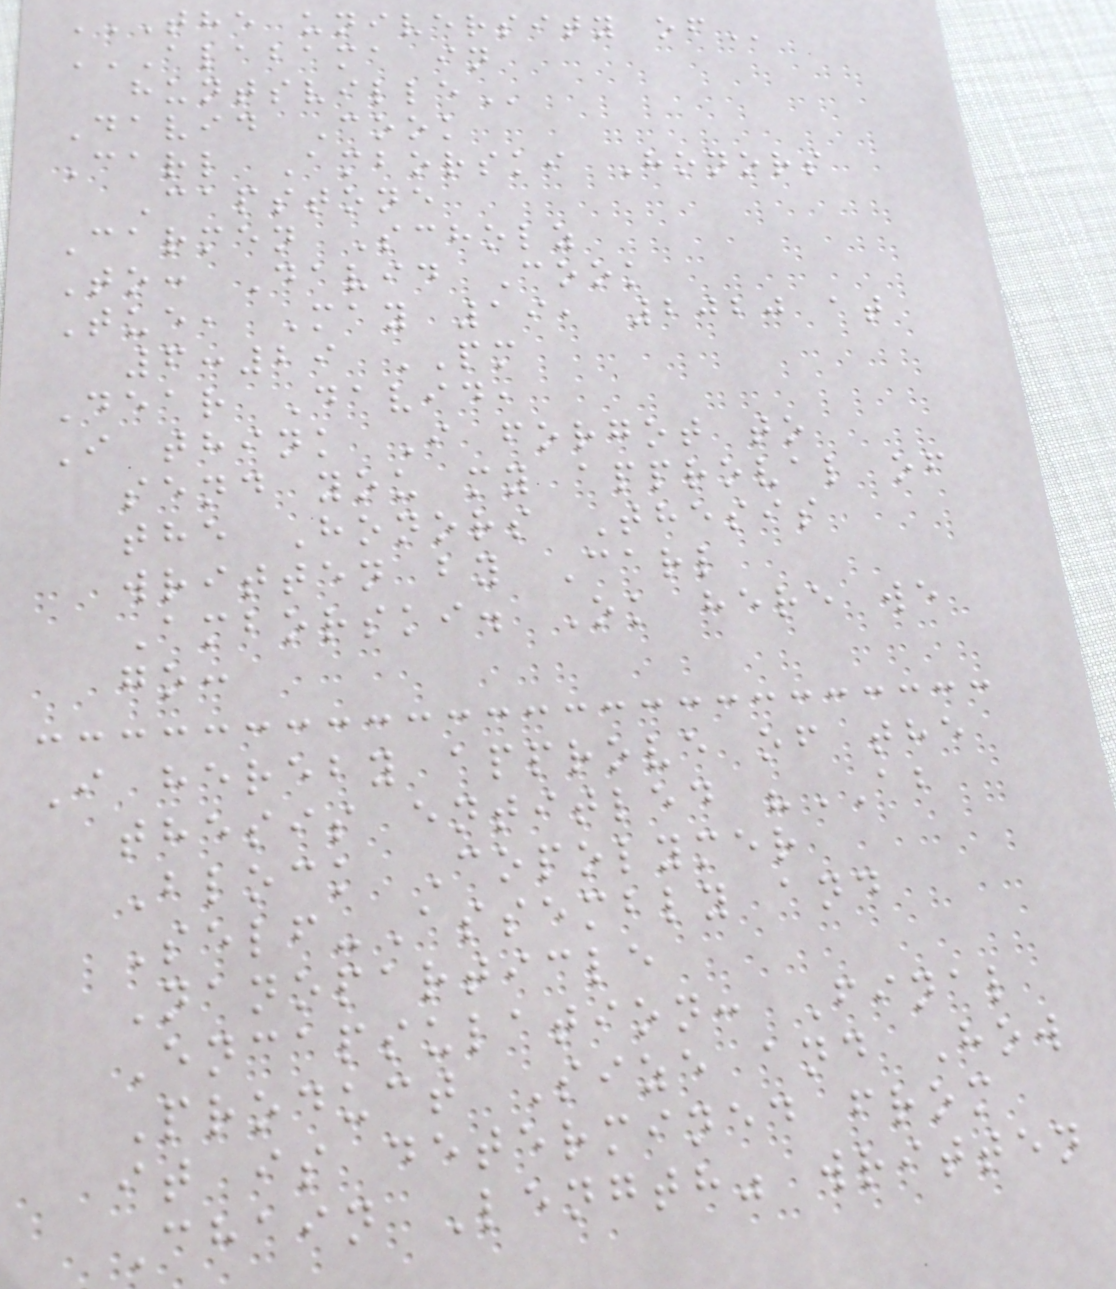THE UNIVERSITY OF
ALABAMA IN
HUNTSVILLE
David Cook
Carl Amborski Honors
Capstone
Carmen Scholz
To: David Cook
Tue, May 19, 2020 at
6:29 PM
Dear David,
I think I forgot to
send you my approval of
the Honors Thesis
written by Carl
Amborski. Ok here we
go:
I hereby approve of the
thesis entitled "AB
Block Copolymer
Self-Assembly and
Nanoparticle
Encapsulation: Final
Product Size and How
it is determined from
Chain Length" written
